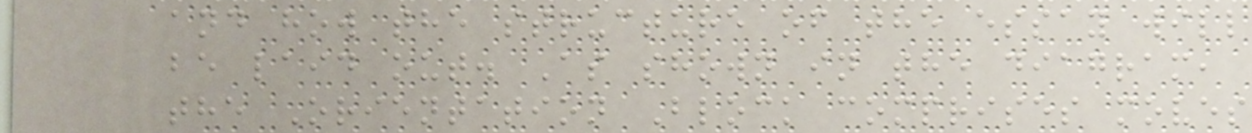and how the structure of the essay will
be laid out. As shown in the diagram,
the Orientation Block comprises moves
